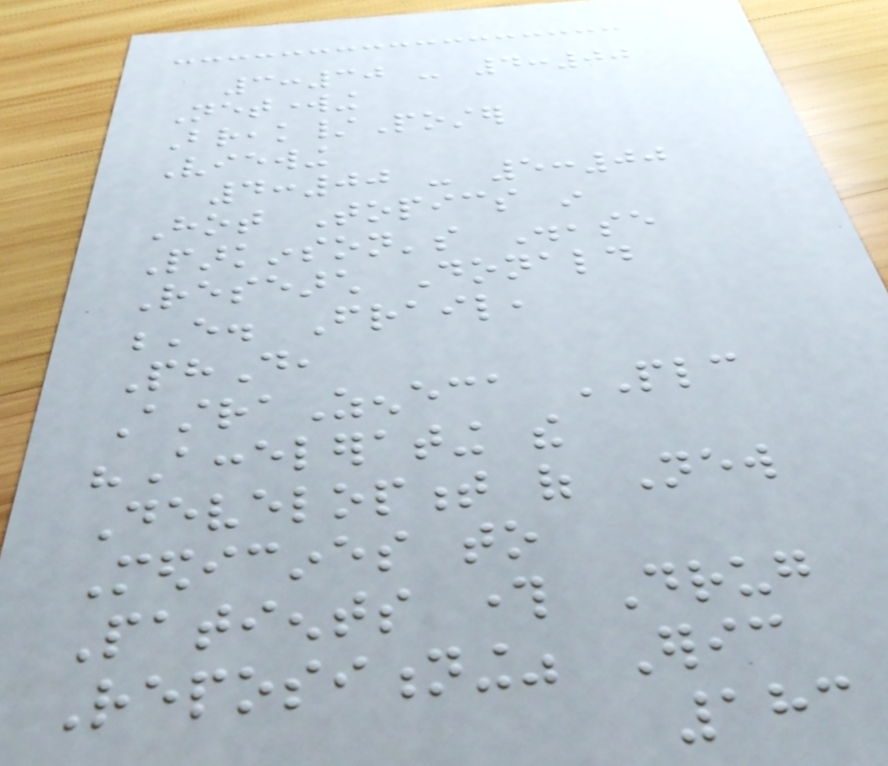3:30 - 4:00
Networking
Break/Poster
Viewing
4:00 - 5:00
Hot Topics in
Parkinson's Disease
Research Donald
E. Frail,
PhD,
AstraZeneca PLC
"Accelerating the
Development of New
Medicines to
Patients through Drug
Repositioning" Eric
183
